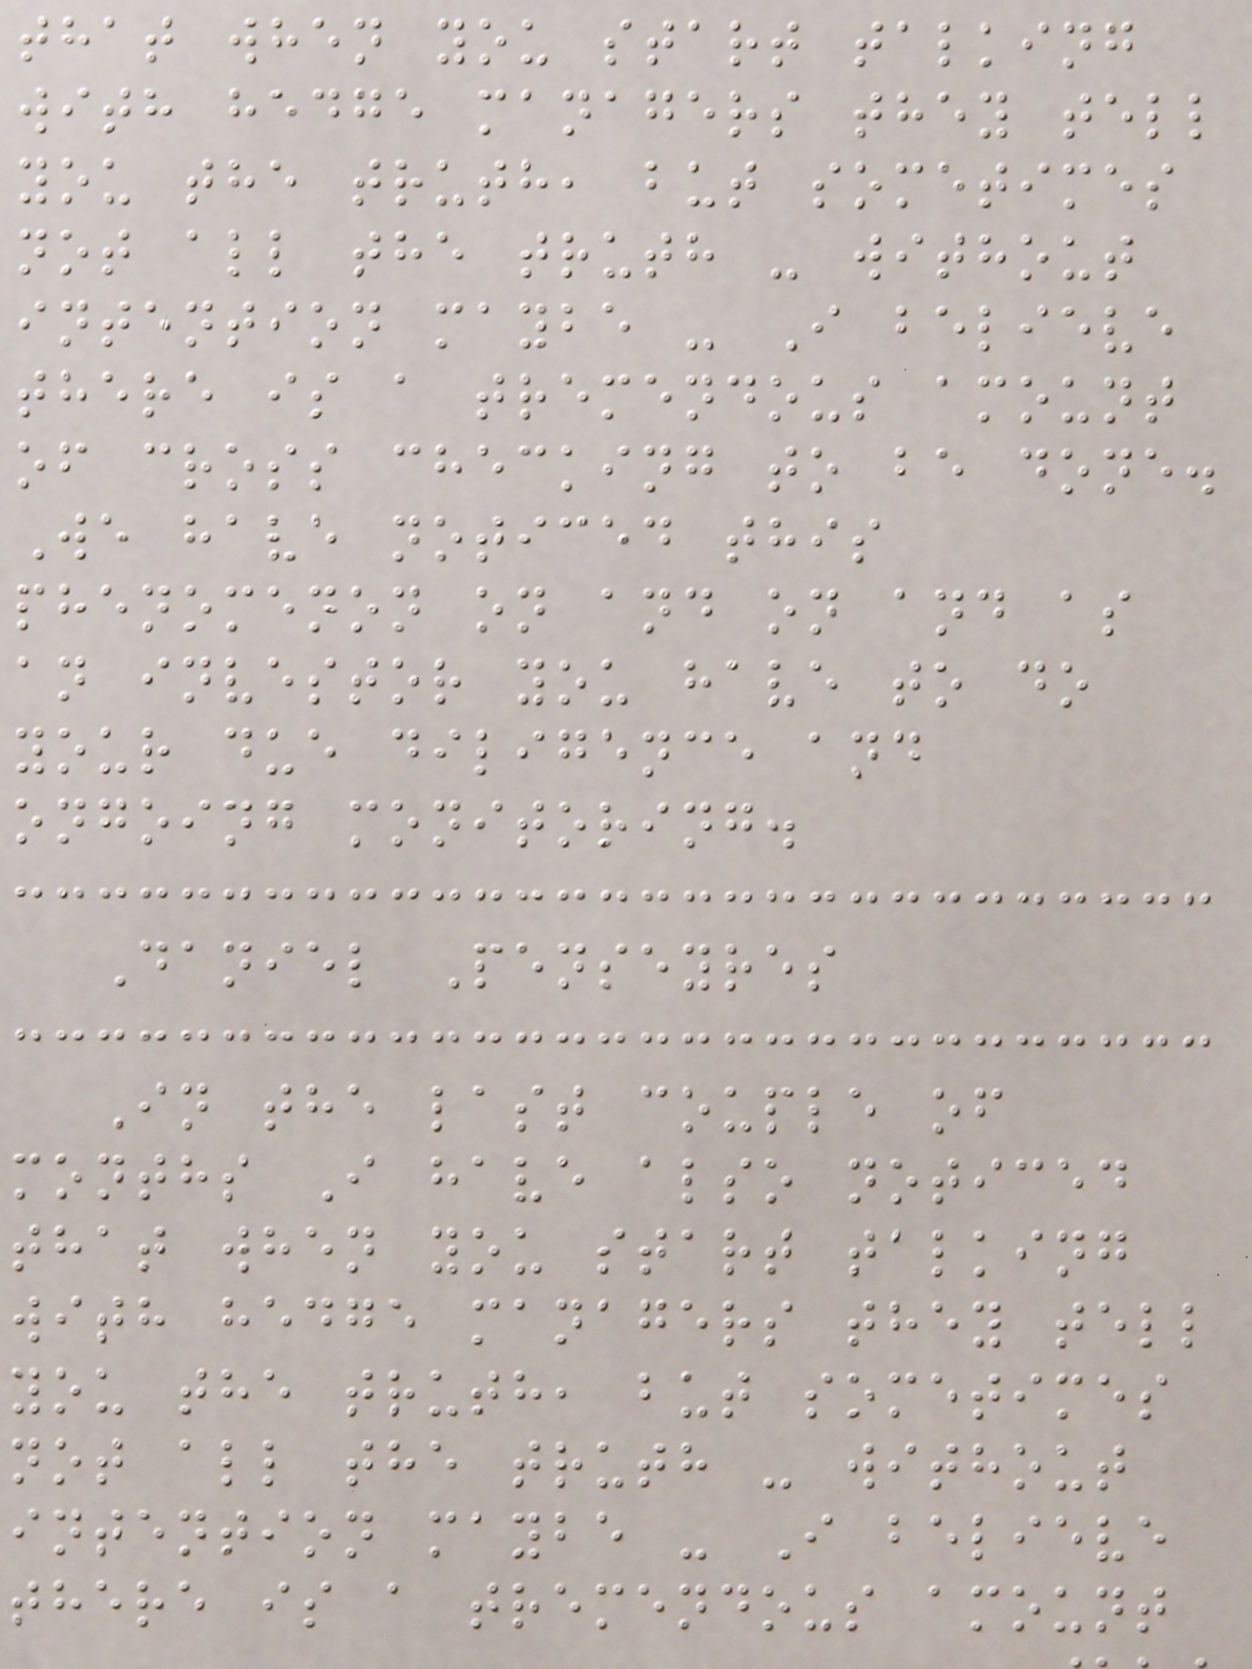that when you start talking
with hedge managers they tell
you the truth, but sometimes
not all the truth - without
intention maybe - I believe
there is a tremendous amount
of cross checking to be done.
We have noticed this
phenomenon on and on and as
an investor you have to do
your due diligence and
ongoing monitoring.
Daniel Penseyres
In the last couple of
months I have also noticed
that when you start talking
with hedge managers they tell
you the truth, but sometimes
not all the truth - without
intention maybe - I believe
there is a tremendous amount
